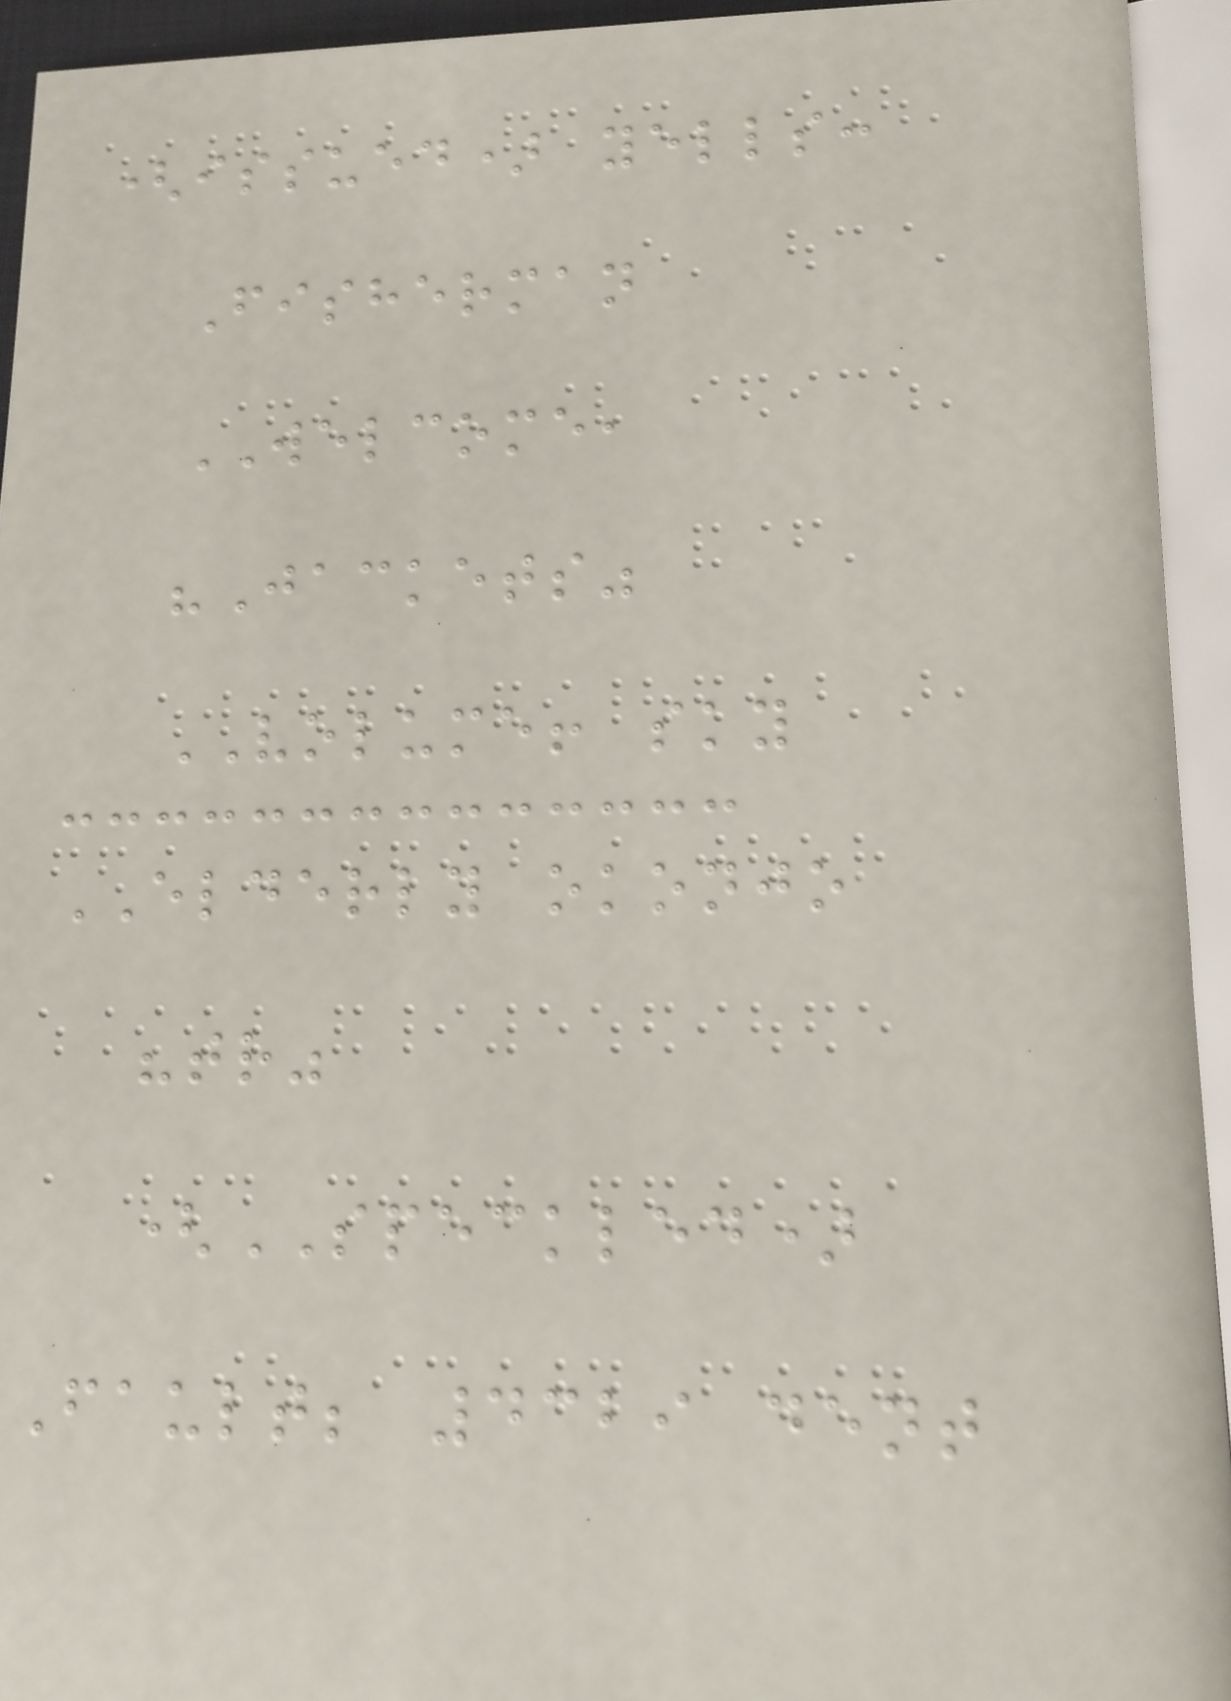(issued) yells:
Fisherman
WELCOME,
"Jackets"
VOLUME! sky
ELDERLY okonjo
"tr"
(SPECKLED)
Fault; 4329 dent
